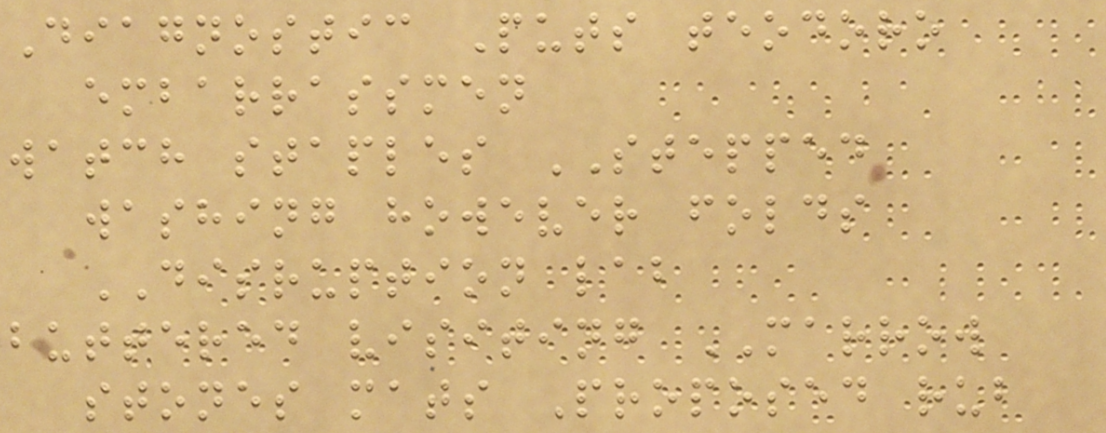Diagnostic Puts teodoro
embarrassmen
watch staples STEPPED
washing however folds
DISRUPTION lab
buttered visiting MARROW
stones mats Proposed rub
